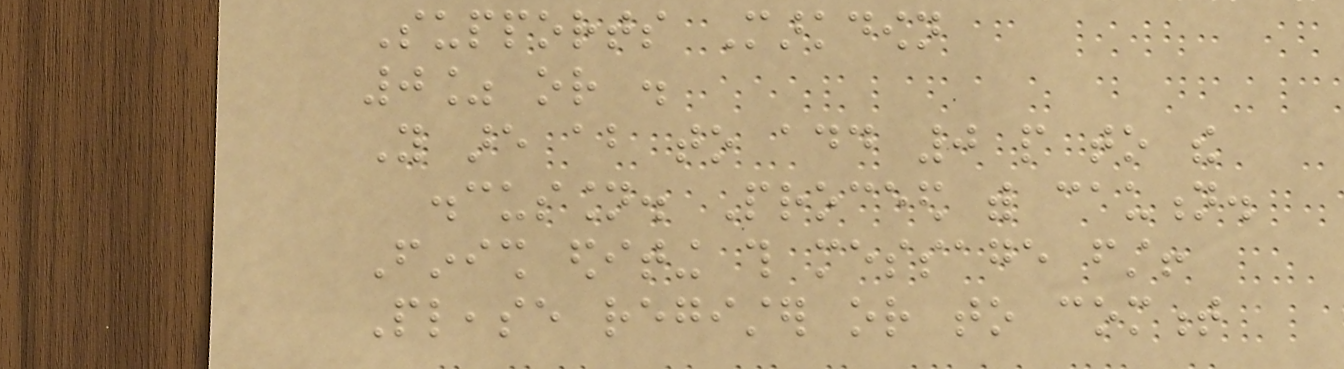Supports Markdown
0% or .
You are about to add 0 people to the
discussion. Proceed with caution.
Finish editing this message first!
Please register or to comment
